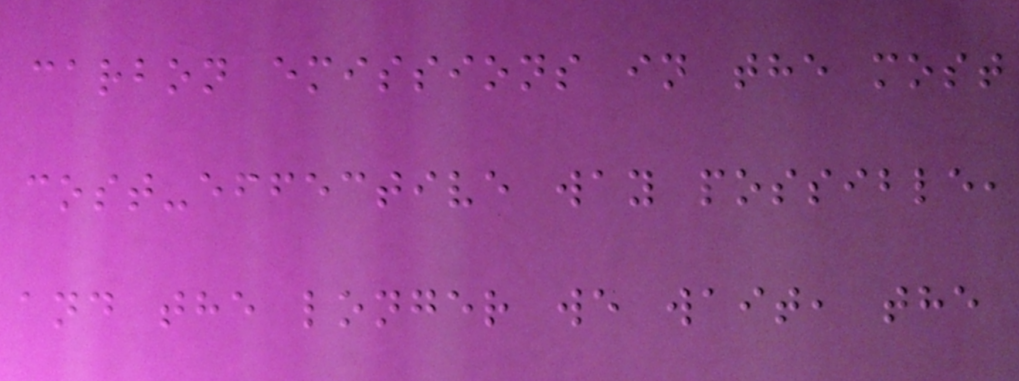carbon emissions in the most
cost-effective way possible,
and the longer we wait, the
